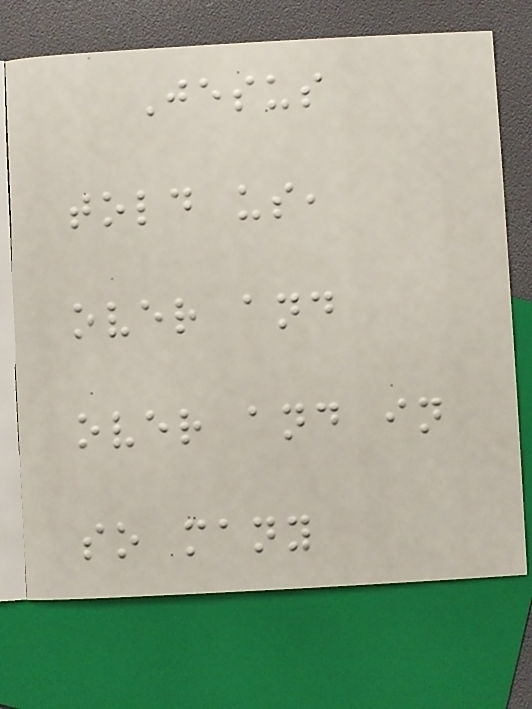Jesus
told us,
over and
over and in
so many
